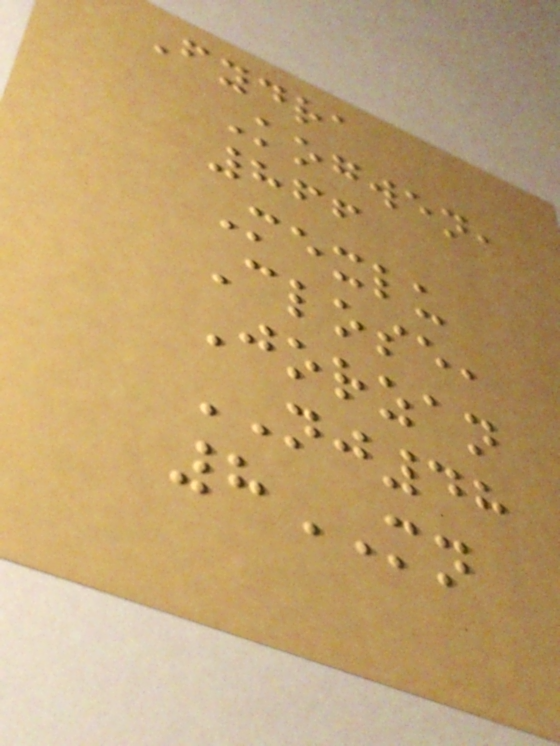Fydra
Kogwen,
866
Mexlu
Close,
Jorzan
NJ48
8MN
